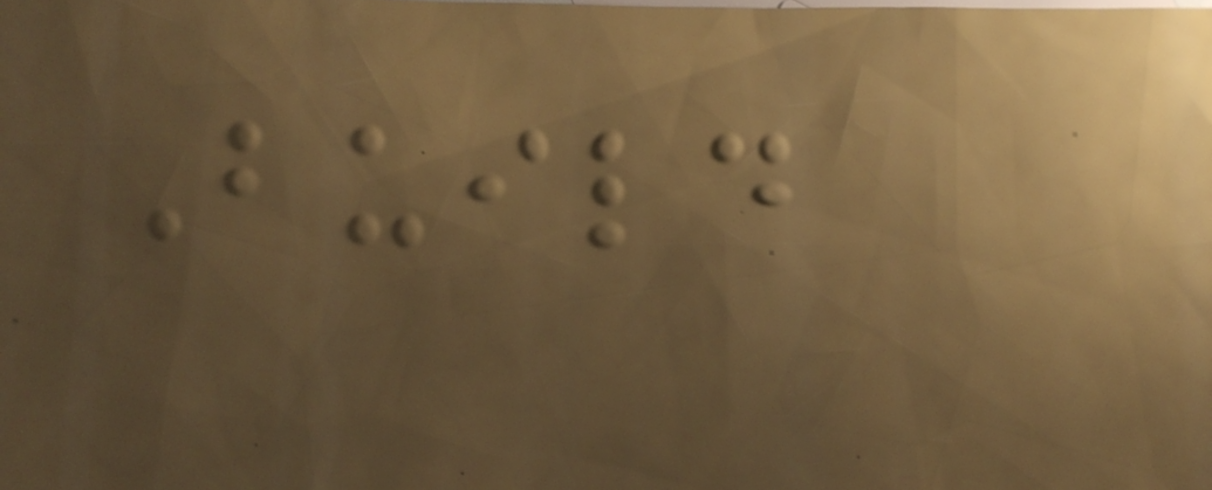Build
